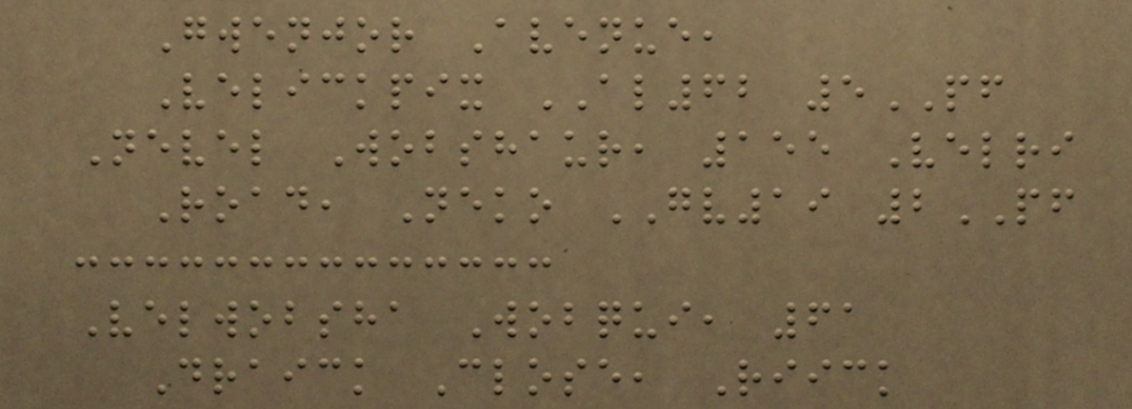Gwenjor Avenue,
Velickpix AL62 5PF
Nevel Wobshaur, 155 Velri
Road, Neko GV19 2PF
Velwobsha Wobqui, 61
Draick Close, Riick
